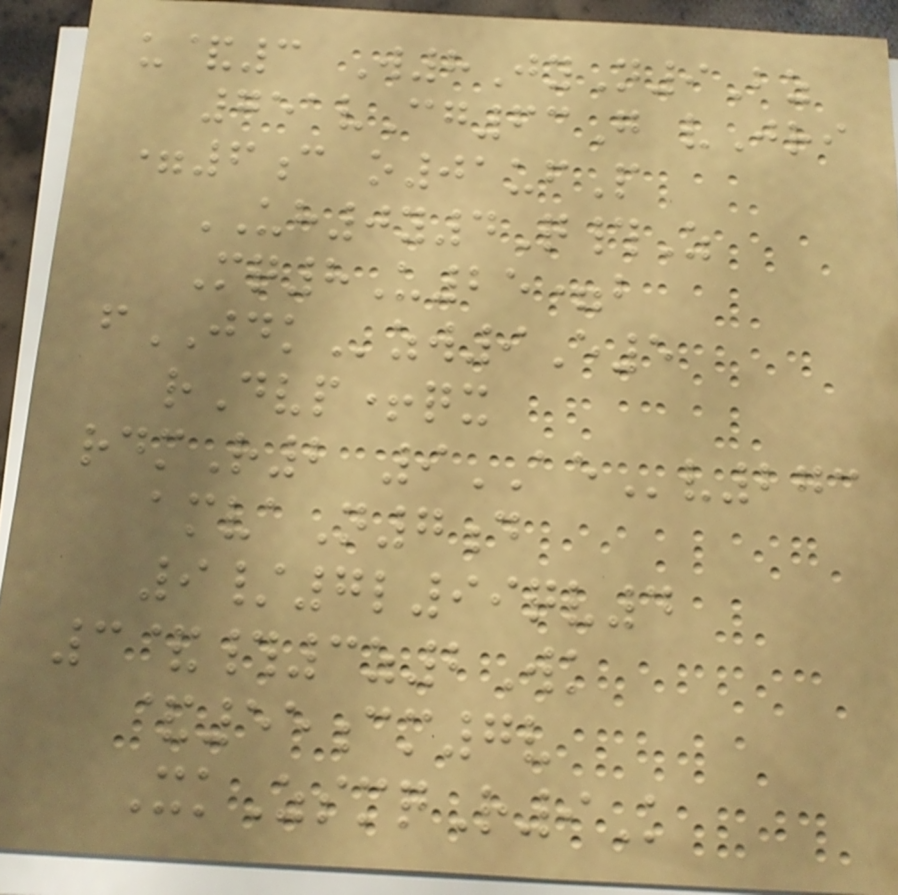u&3 W8JyN9Bz
751vCg63G vJri
=6c o01ufP
UH0y4Q#Z
Mq8U25=b
fJDKzw9E5
rDvp+qx
rdmR2 9AEv273
amvaN7d
9/7l99qv4
3&#3z2Wk
&55cm7v
XkZsmqR9K
